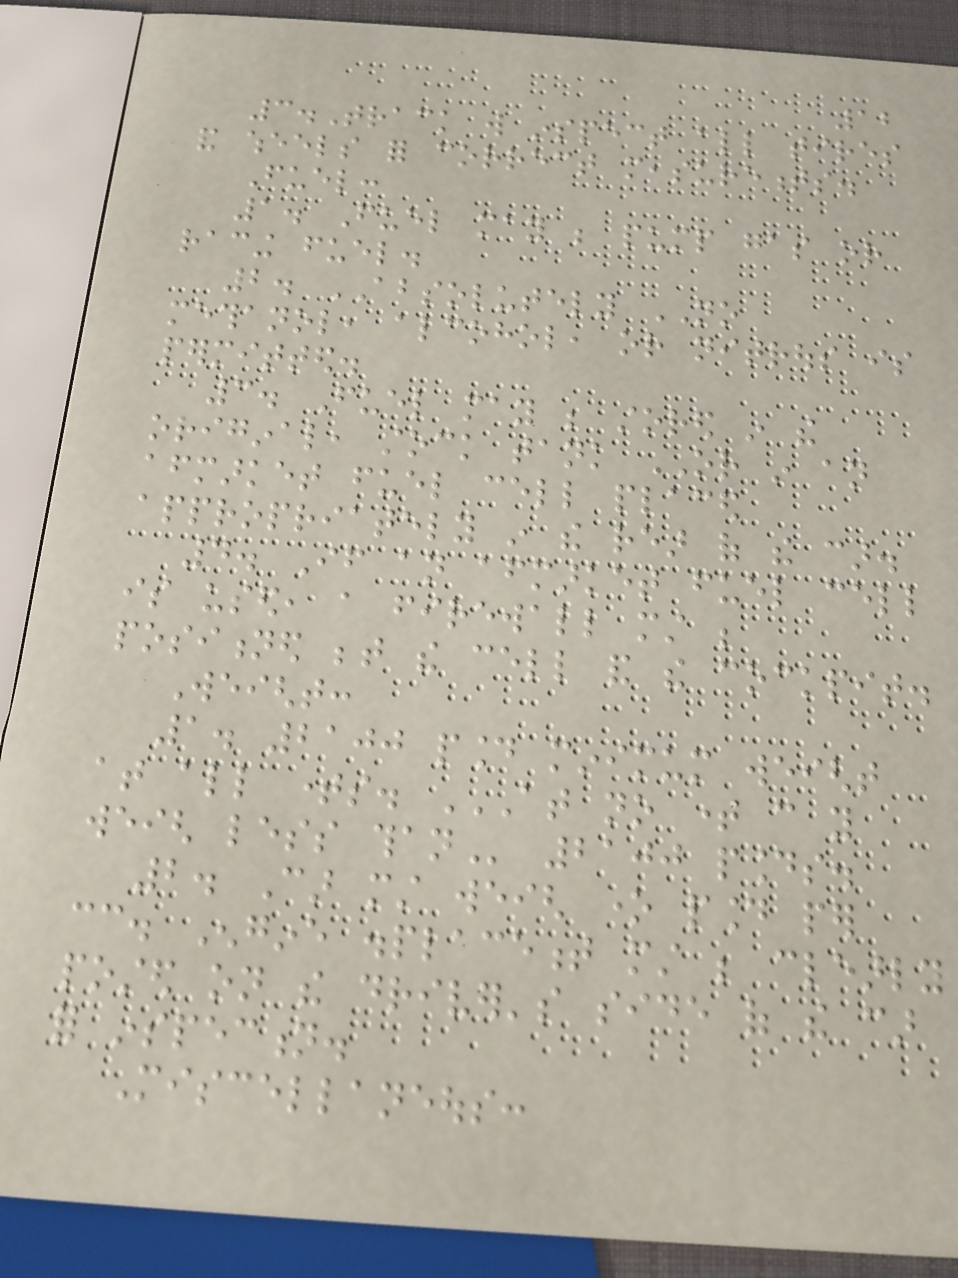12
3.Track will inspect all tires
and wheels for correct measurements.
Fuel:
1. Fuel may be pump gas or
racing fuel.
2. ABSOLUTELY NO
methanol, alcohol, or nitrous is
permitted.
3. Fuel may be stored in the
original, stock tank OR in an
aftermarket fuel cell placed
appropriately in the rear of the car.
4. If an aftermarket fuel cell
is used, a firewall must be
positioned between the cell and the cockpit.
Weight:
1. 2100 pound minimum weight
at all times. AT NO TIME CAN YOU
WEIGH LESS THAN 2100 pounds.
2. Car must weigh one pound per
cc. Engine displacement must be clearly
posted on the driver's side of the car
for inspection.
Miscellaneous:
